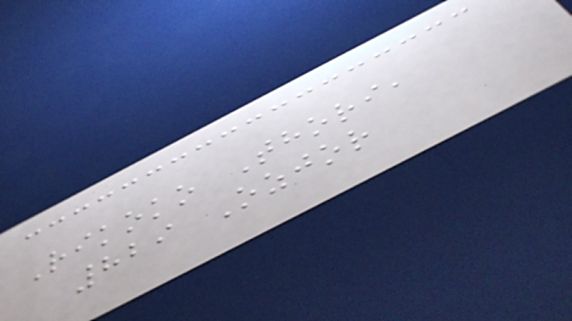Rikoko Thori,
829 Ozjor
